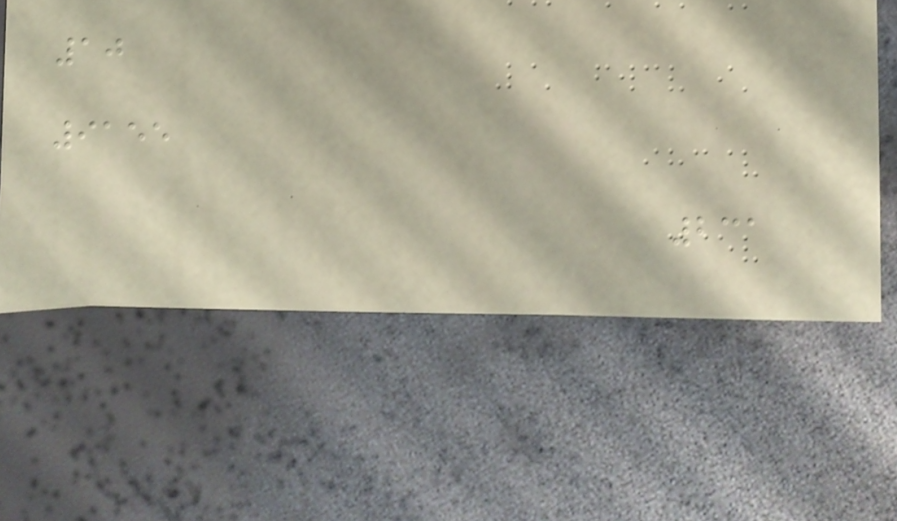10
9155
231
